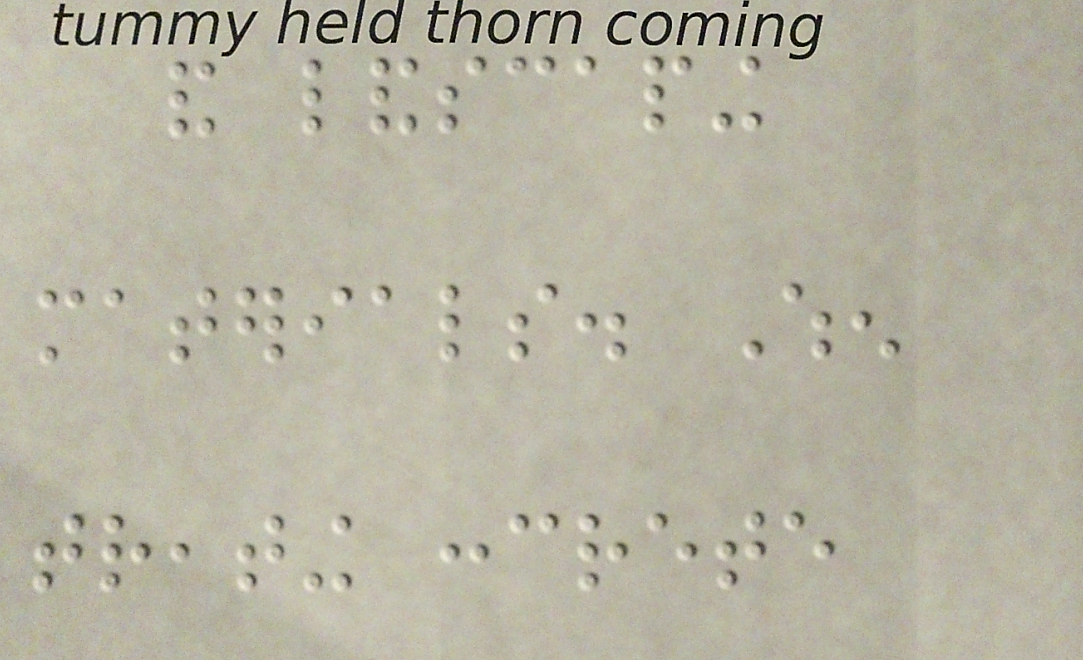and landscaping
materials. When
treating concrete
